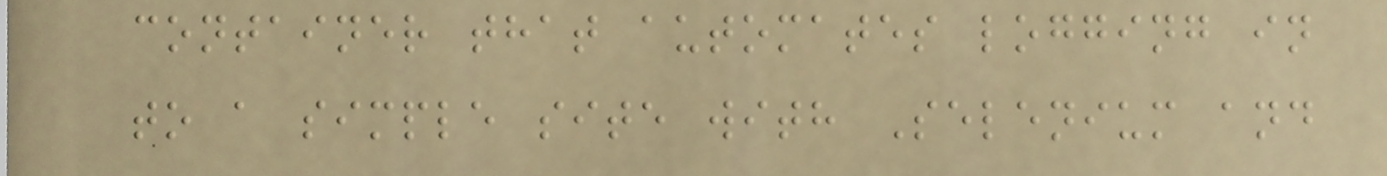container that automates logging in
to a simple site with Selenium and
